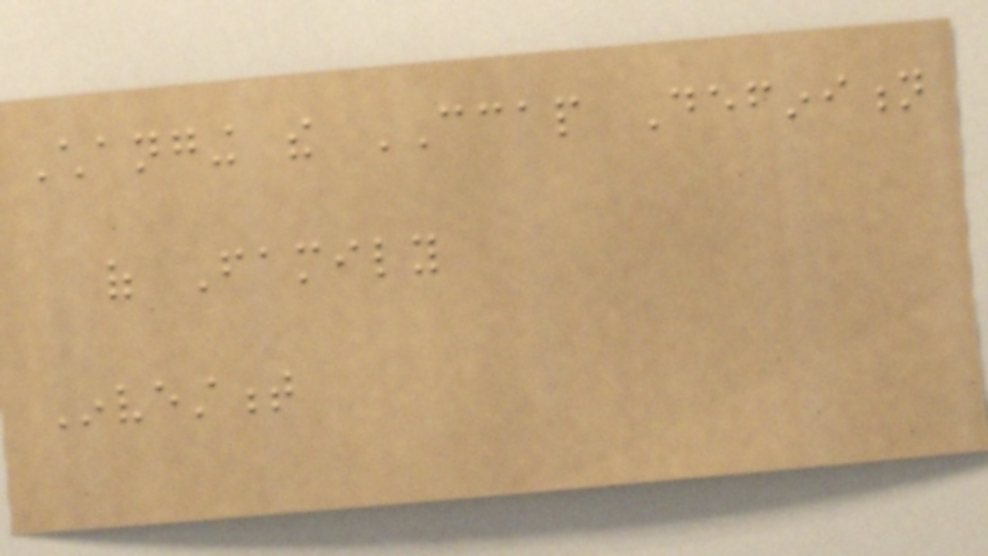Changing the CCAP Definition
of Family
Investment
